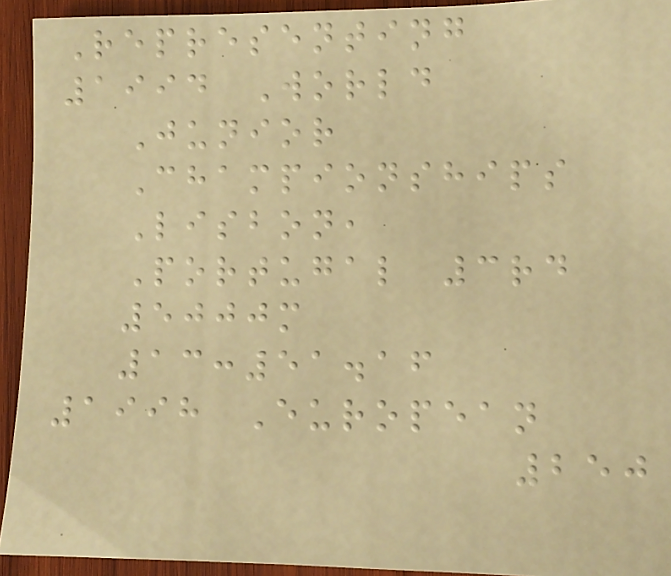Representing
1994 World
Junior
Championships
Lisbon,
Portugal 3rd
5000m
13:51.16
1998 European
250
